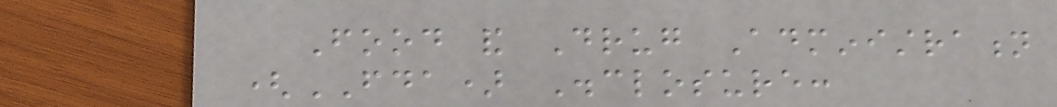Food and Drug Administration
(FDA) Disclosure:
